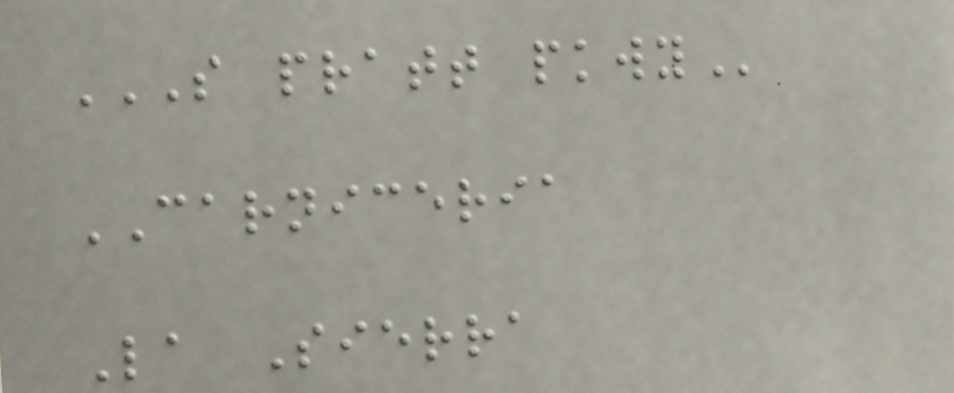S PRATT PKWY
CARNICERIA
La Sierra
